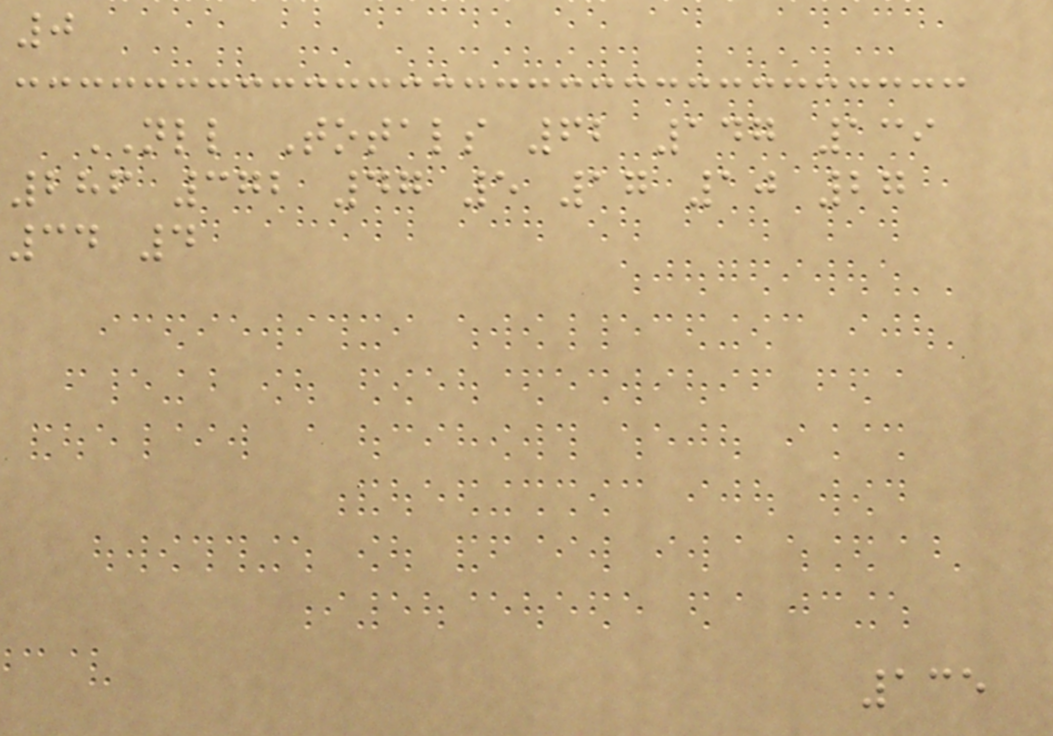0
NLL Totals 62 147 139
286 372 47 5 17 10 27
34 4
135
